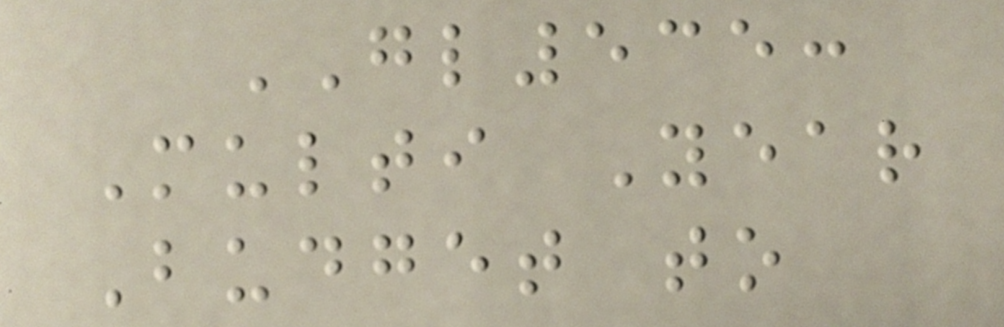GL535:
Multi Year
Budget to
